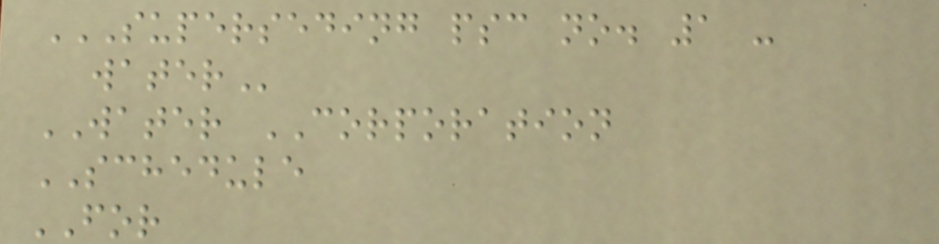SUPERSEDING PSC NO. 1 -
WATER
WATER CORPORATION
SCHEDULE
FOR
